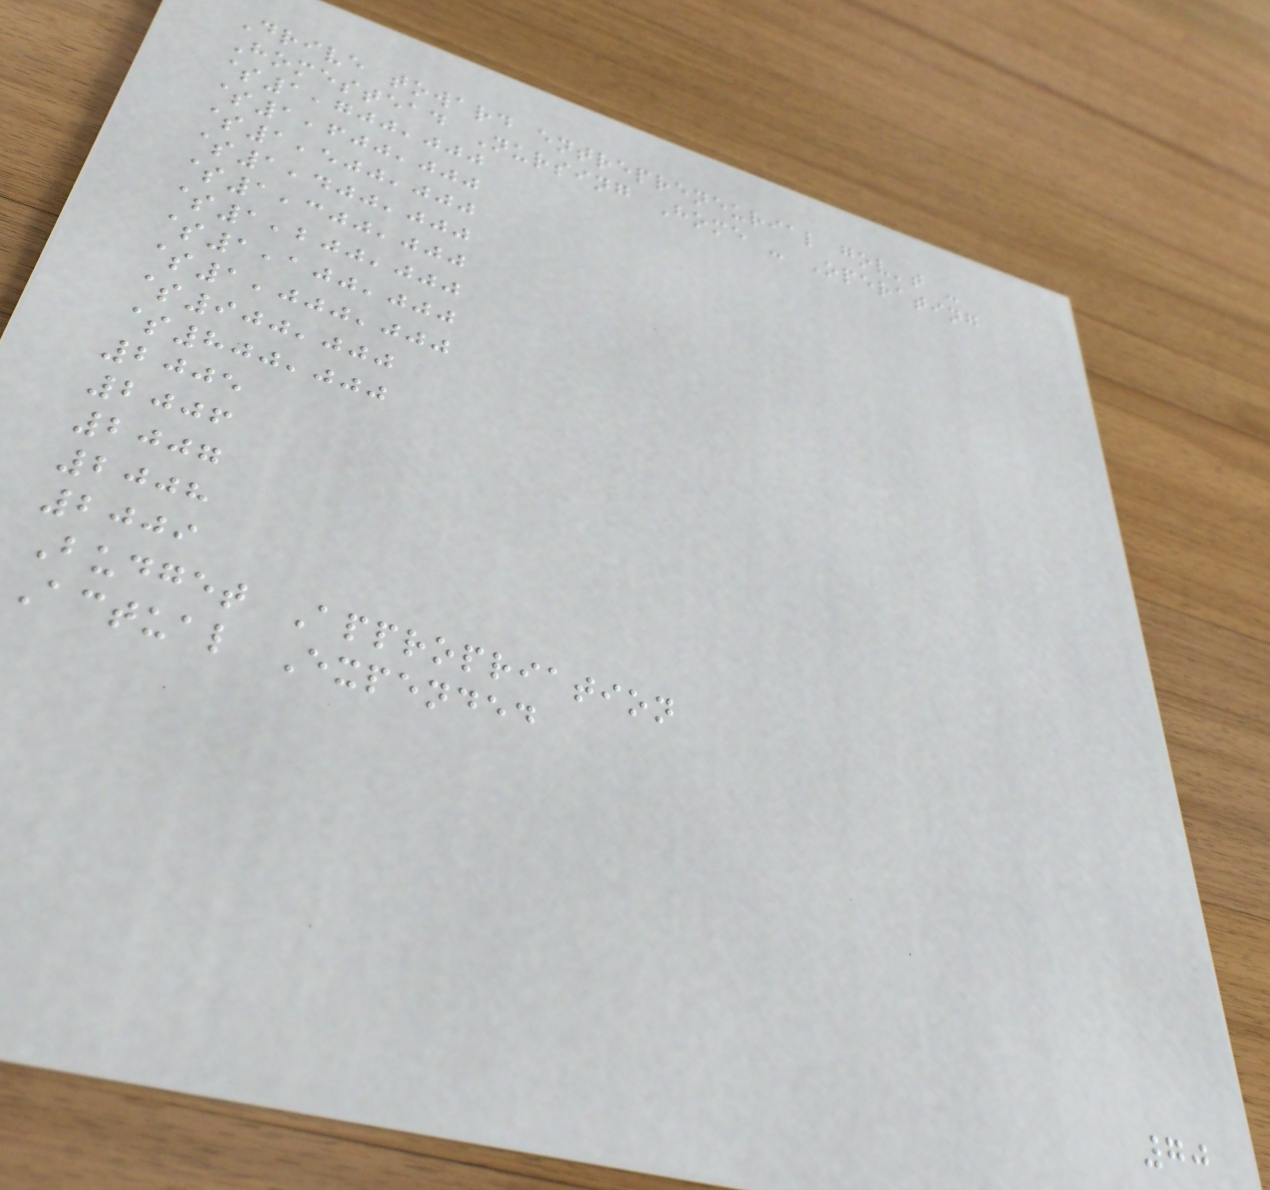Drive toward entrepreneurial gov't -
Homestead Nursing Home - Operating
$1,700,000
$1,600,000
$1,500,000
$1,400,000
$1,300,000
$1,200,000
$1,100,000
$1,000,000
$900,000
$800,000
2005
2006
2007
2008
2009
Budget Appropriation
Actual Expended
70
